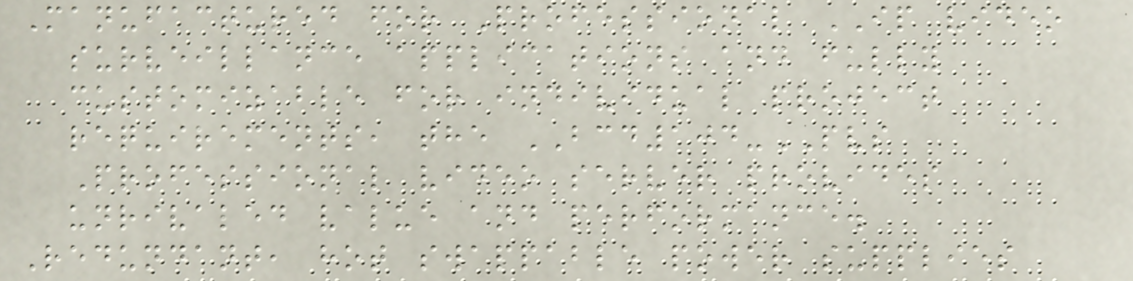Manufactured for Professional IP video
surveillance applications and fully
customizable for individual project
requirements, the BCD104-PVS
Professional video server provides
unrivaled value and performance.
Redundant, hot swappable power supplies
